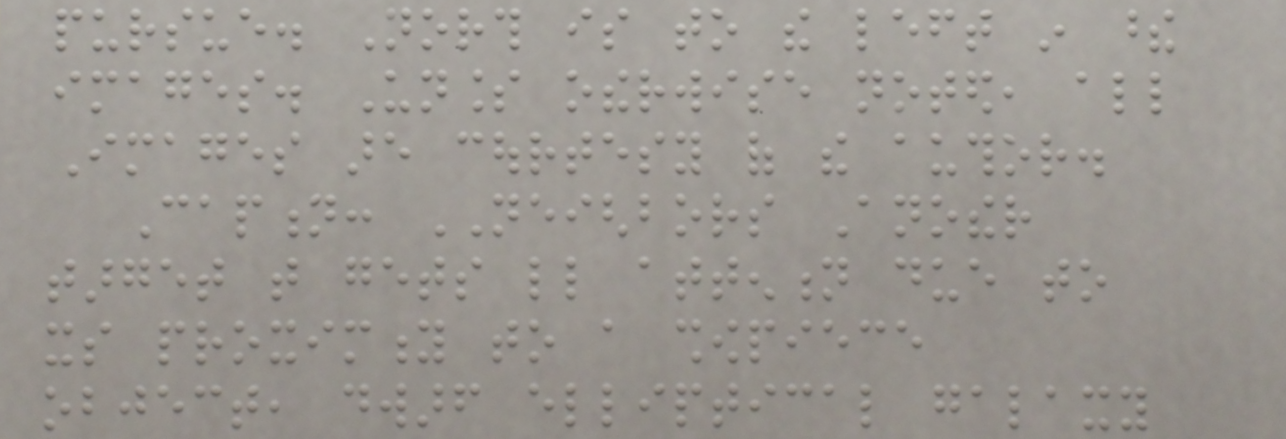pursue. North is to the left in these
images. Unless otherwise noted, all
Images are courtesy of the author.
Caption: NEIGHBORS Another
target that gets little attention due to
its proximity to a showpiece
object, dwarf elliptical galaxy
